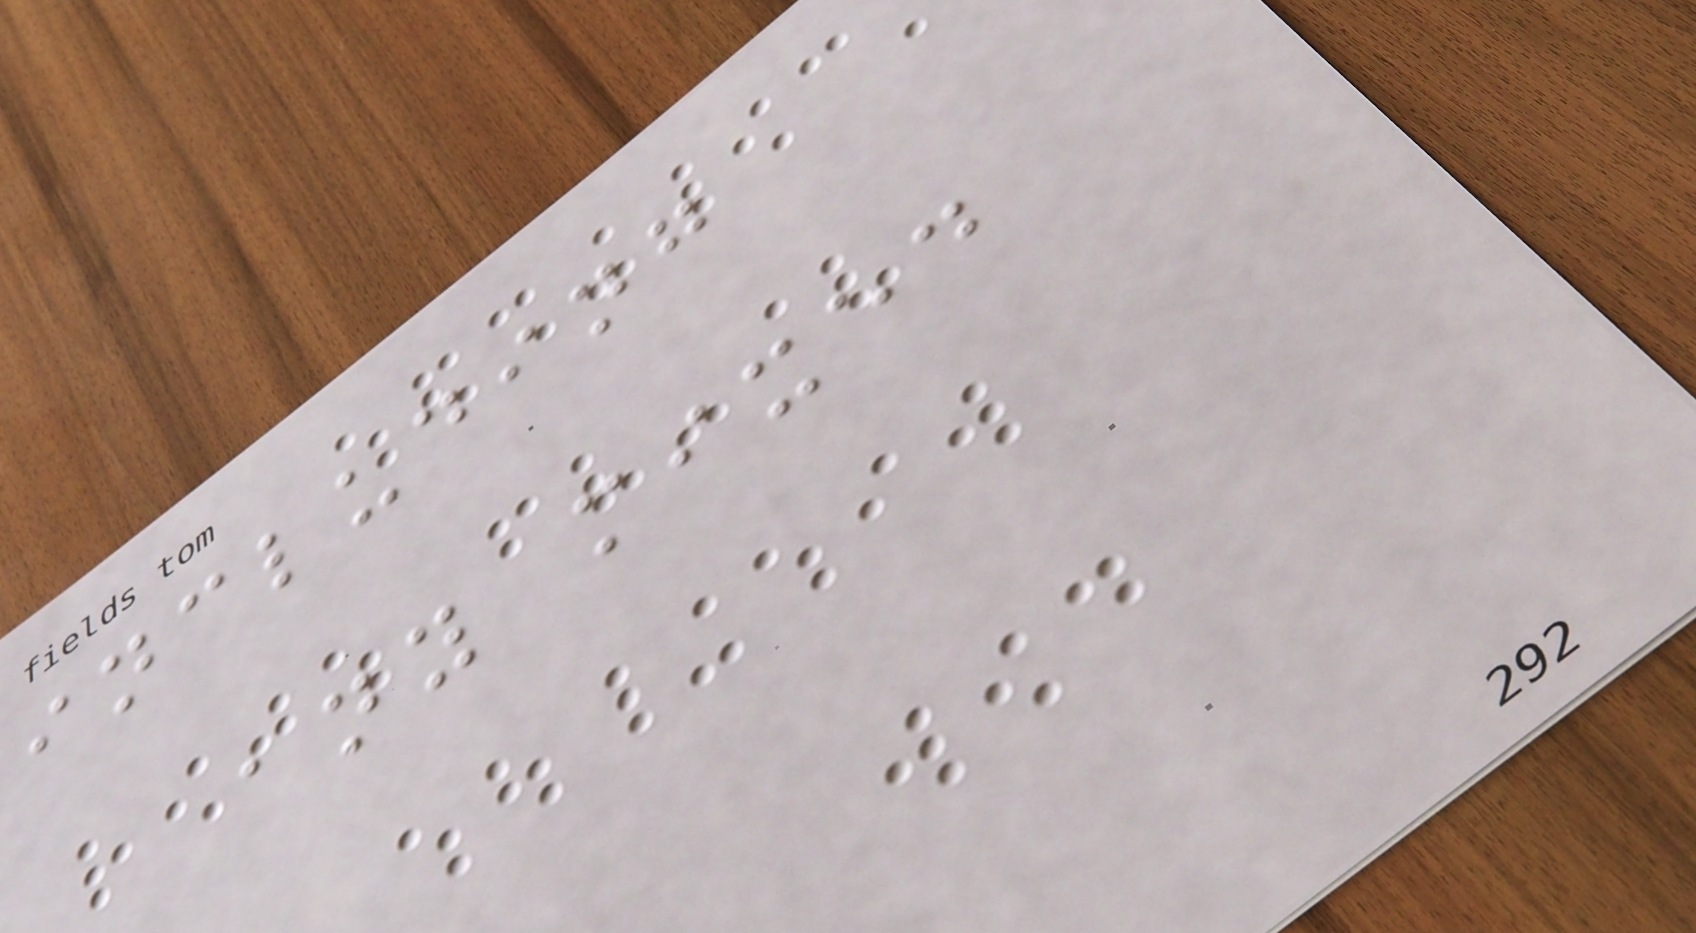including
any mixed
